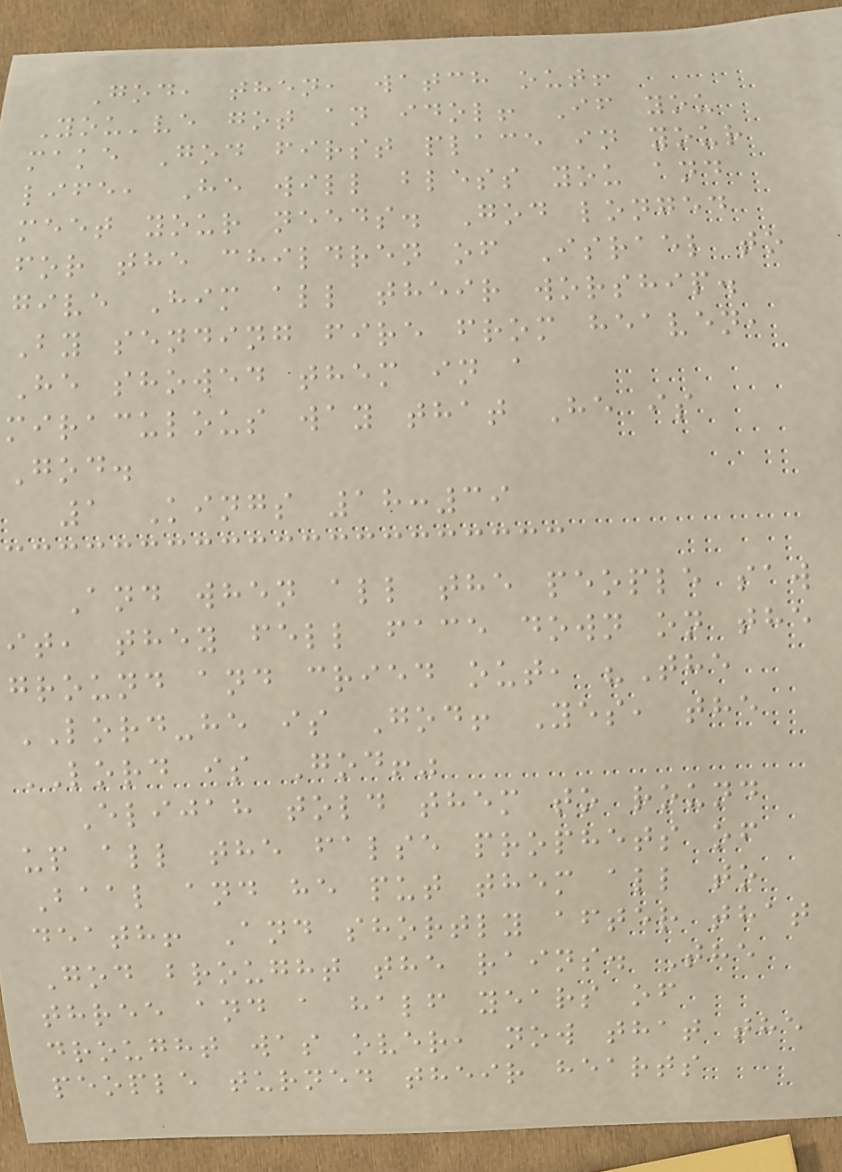God, then, watch out!
You've got an idol! If you
make God first place in your
life, He will bless you and
meet your needs. God longed
for the children of Israel to
give Him all their worship.
By sending fire from heaven,
He showed them in a
miraculous way that He is
God.
1 Kings 18:39
And when all the people saw
it, they fell face down on the
ground and cried out, "The
LORD-he is God! Yes, the
LORD is God!"
Elijah told them to round
up all the false prophets of
Baal and he put them all to
death! And shortly after that
God brought the rains. The
three and a half years of
drought was over, now that the
people turned their hearts
